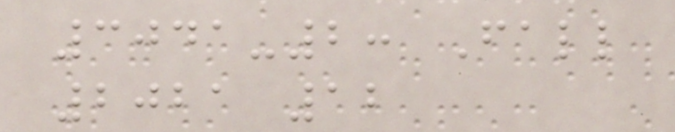3041-2: Fall
2021 12
